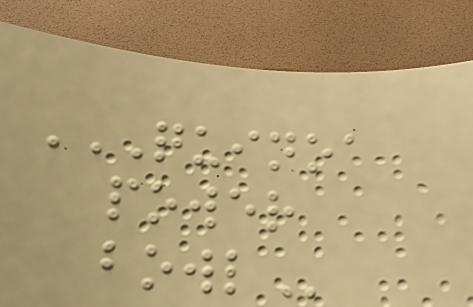QUINOA
POWER
BOWL
